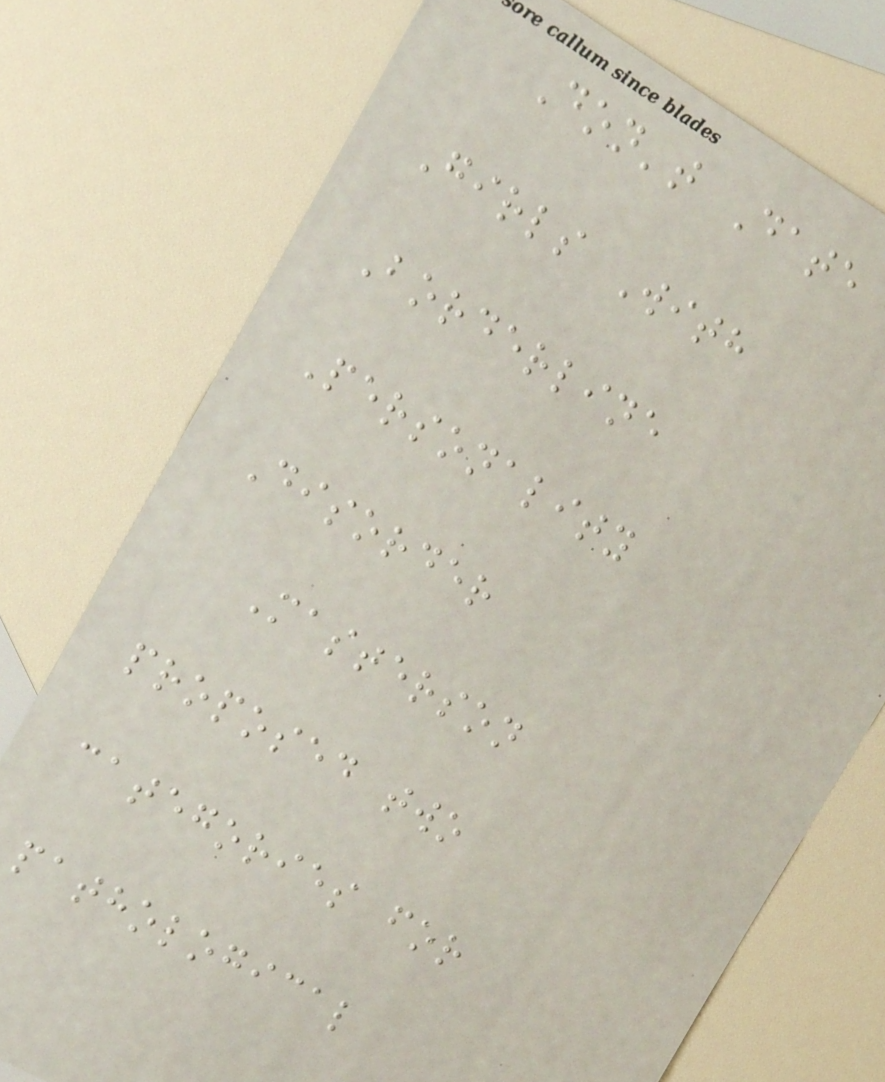Don't Date
Girls With
Borderline
Personality
Disorder
Masterson
proposed two
categories for
pathological
